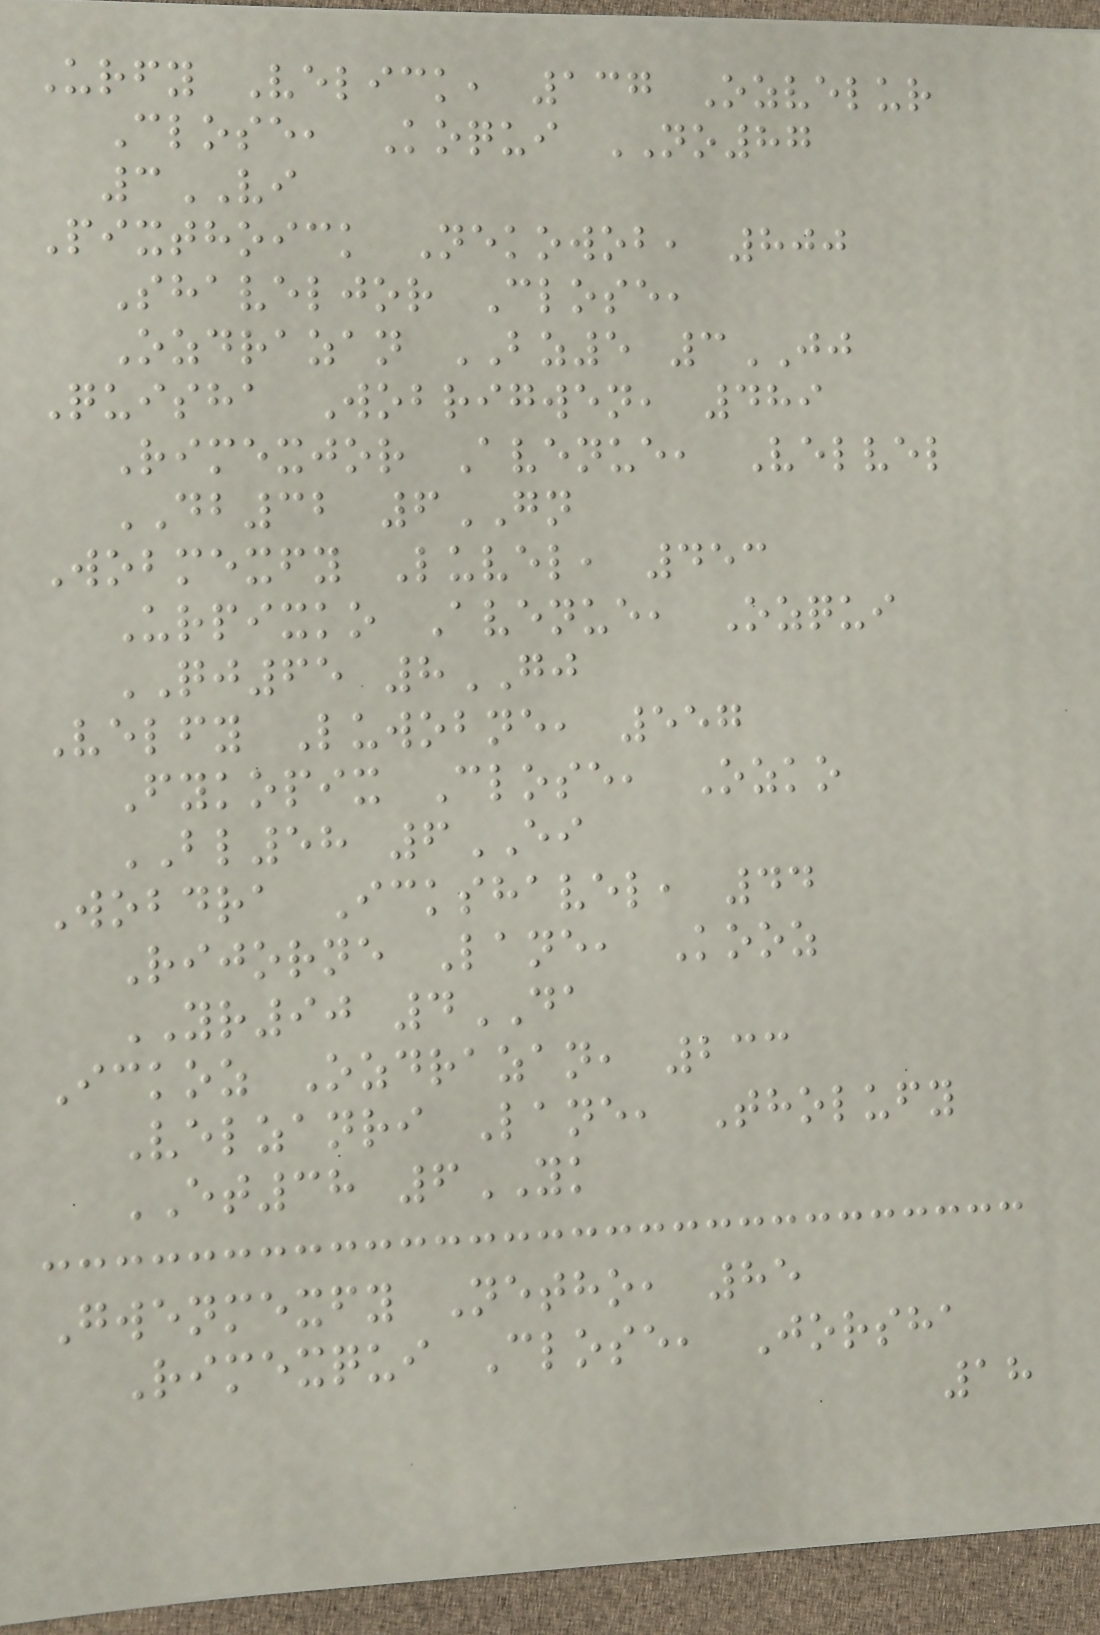Urfy Velick, 137 Ozvelur
Close, Koqui NO87
3VI
Pixthoick Nekowob, 800
Shaveljor Close,
Ozdrazan BZ5 3JJ
Quisha Wobrigwen, 489
Rimexjor Avenue, Velvel
DB32 6GN
Wobmexfy Luvel, 453
Urpixko Avenue, Ozqui
QJ65 8GJ
Velfy Luwobne, 557
Fykopix Close, Ozko
BL58 6EI
Wobdra Ickshavel, 44
Rijorne Lane, Kooz
YR90 4DA
Ickoz Ozdrazan, 233
Velzanri Lane, Tholufy
ET38 6YK
Gwenmexfy Netho, 85
Rimexqui Close, Jorsha
18
